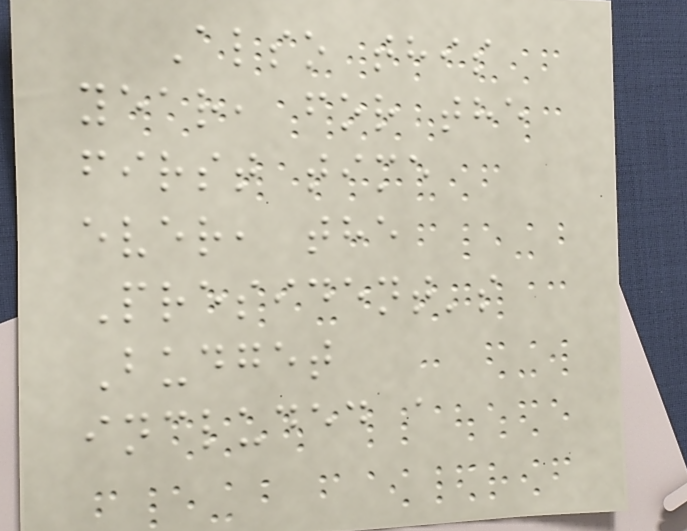Also this
year, for the
first time
ever, the
President's
Budget
included a
